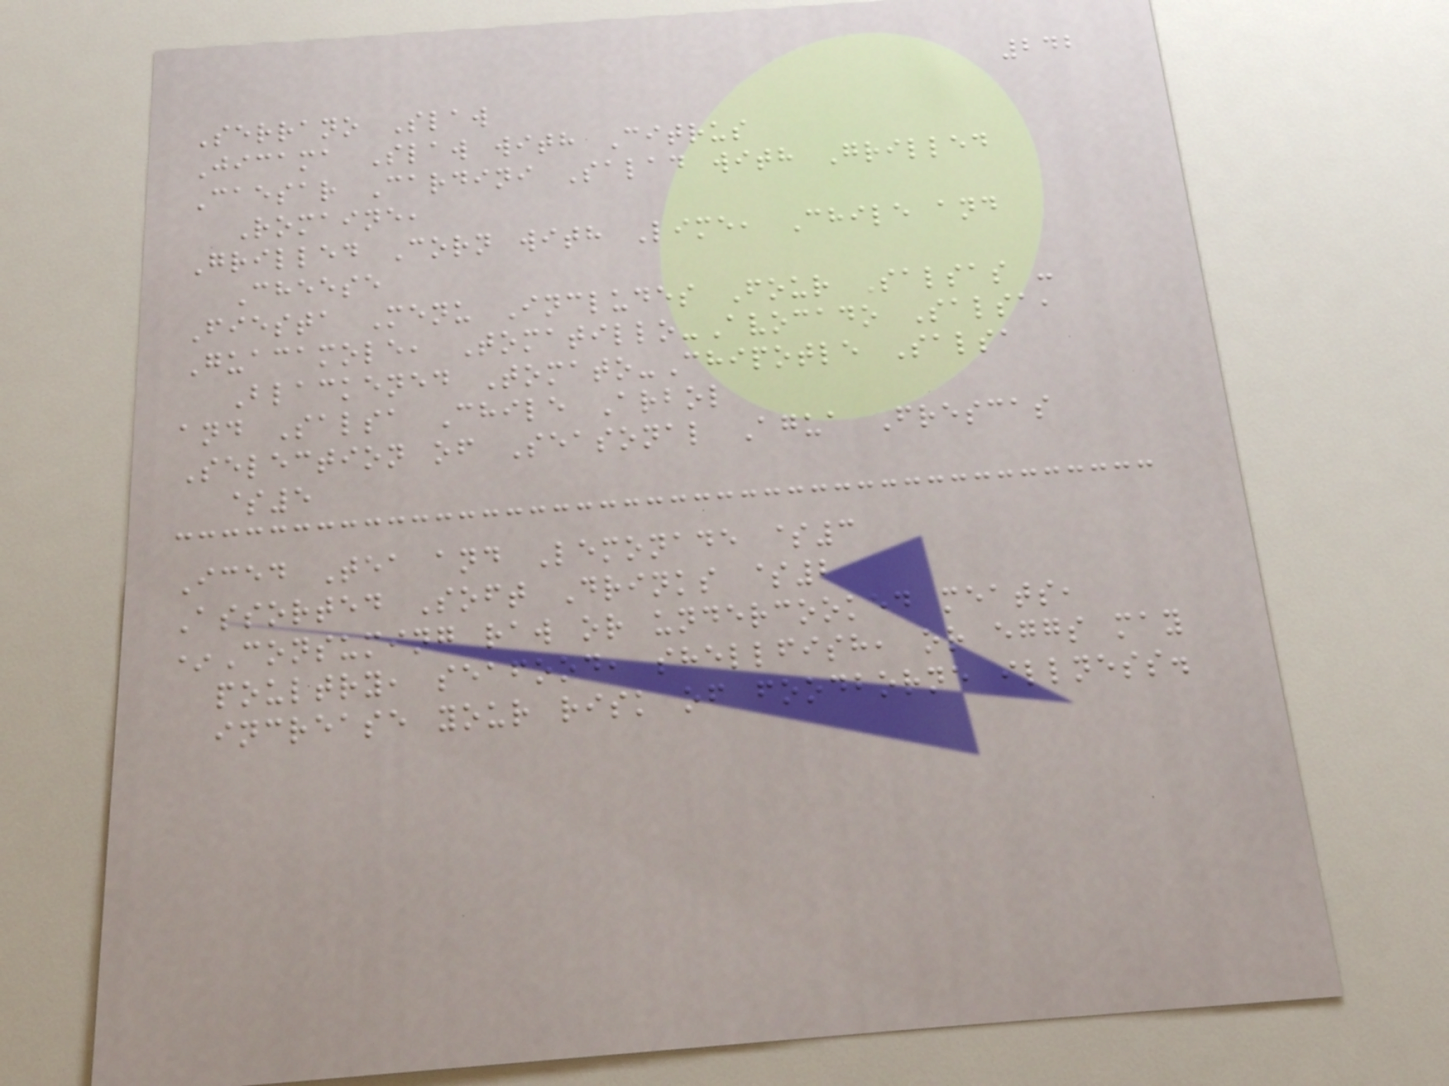242
Serrano Slaw
Jicama Slaw with Citrus
Caesar Cardini Salad with Grilled
Romaine,
Grilled Corn with Lime, Chile and
Cheese
Fiesta Menu Includes Four Salsas -
Guacamole, Tomatillo-Avocado Salsa,
Blackened Tomato-Chipotle Salsa
and Salsa Chile Arbol
Selection of Seasonal Agua Frescas
$5
Iced Tea and Lemonade $3
Assorted Soft Drinks $2
*Consuming raw or undercooked meats,
poultry, seafood, shellfish, or eggs may
increase your risk of foodborne illness.
